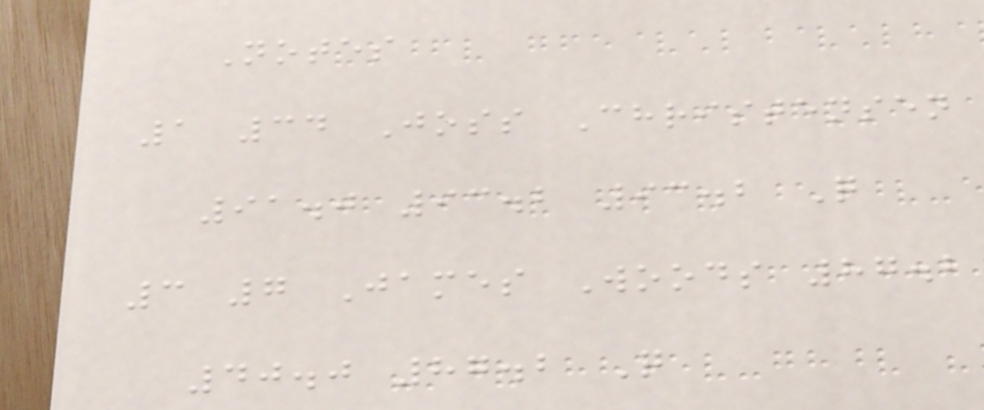Notes
1 34 Joss Christensen
91.0 93.2 93.2 Q
3 7 James Woods 87.2
40.0 87.2 Q
